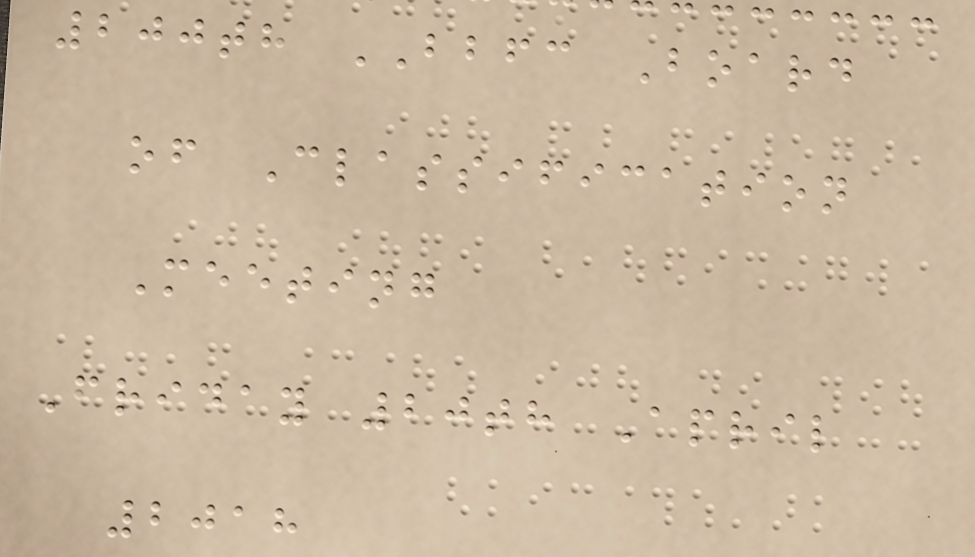200th BBFC Board
of Classification
Meeting
Friday 20th April
2018
